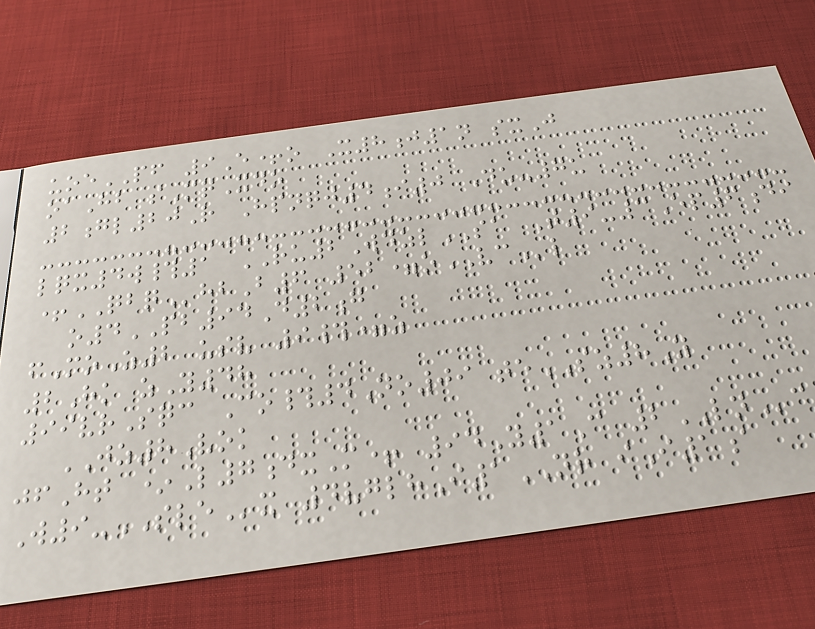uoePF 9E+o X8j1n sxJ
oaHb sMqXdo
2gl20R Hpnqj4i0 Du-7u
lqx4w#1 RU2WdzlSA T9-3Ep6di
+QBQhbB6 52=oVCl
o4PB94D2g
fMoZ2 usv 9#=z
2Hk zY48
99vrSqc Co#4No09 teSZ8Y
JZ8Vok
jfHt *L7dxM+ 94Y1C 2LNc
W9-SLEx 4vglhI1NR iI1a
